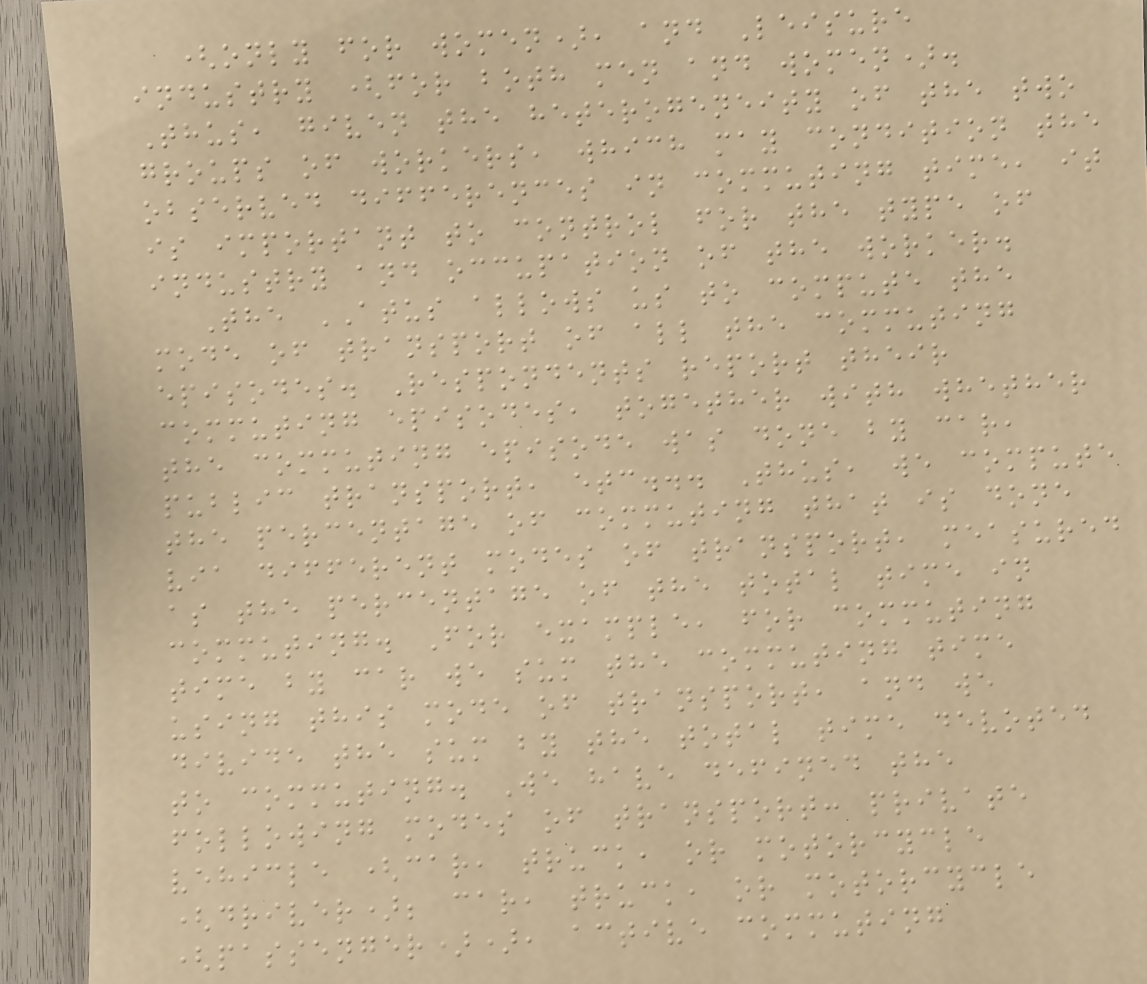(only for women), and Leisure
industry (for both men and women).
Thus, given the heterogeneity of the two
groups of workers, which may condition the
observed differences in commuting time, it
is important to control for the type of
industry and occupation of the worker.
The ATUS allows us to compute the
mode of transport of all the commuting
episodes. Respondents report their
commuting episodes, together with whether
the commuting episode was done by car,
public transport, etc... Thus, we compute
the percentage of commuting that is done
via different modes of transport, measured
as the percentage of the total time in
commuting. For example, for commuting
time by car we sum the commuting time
using this mode of transport, and we
divide the sum by the total time devoted
to commuting. We have defined the
following modes of transport: private
vehicle (car, truck, or motorcycle
(driver); car, truck, or motorcycle
(passenger)), active commuting
